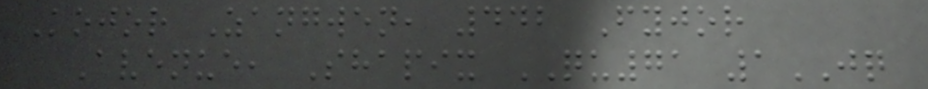Kojor Zangwen, 442 Fyjor
Avenue, Shapix QU71 1JQ
